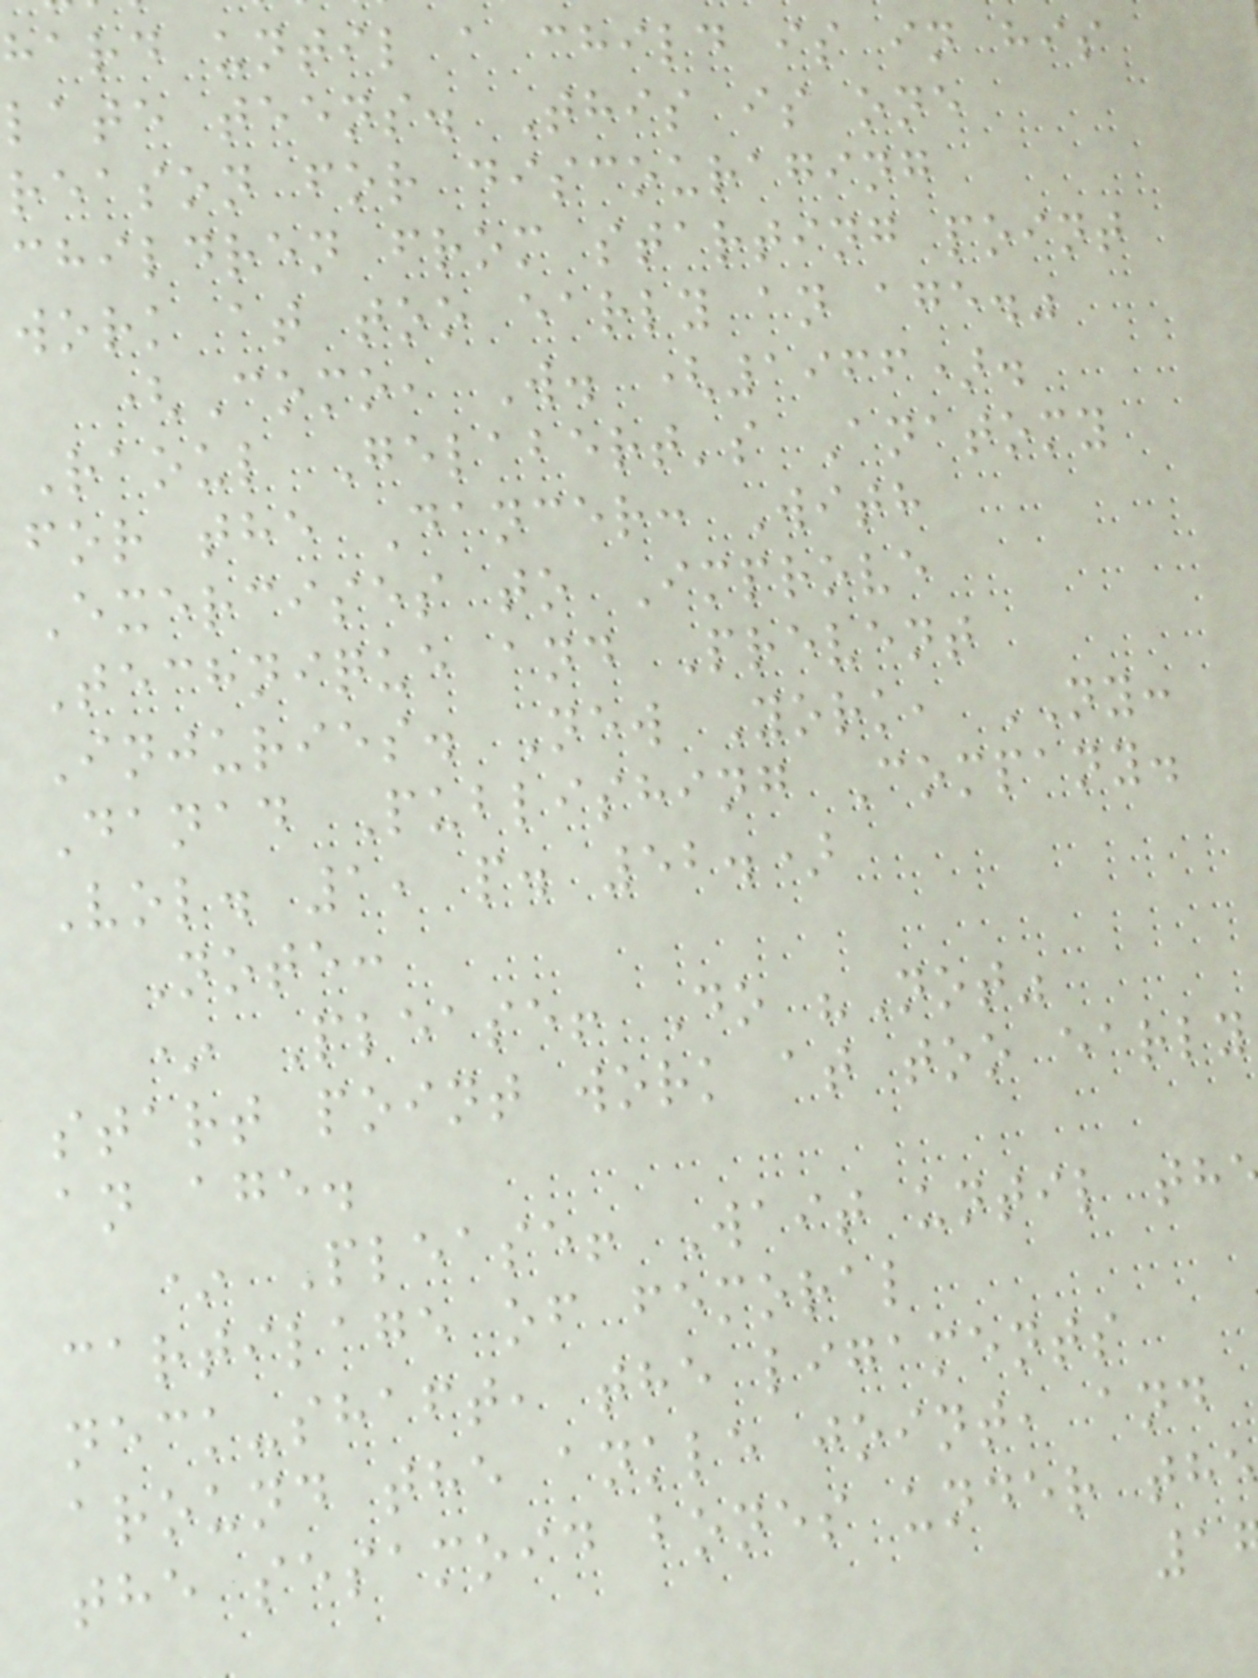hard until a child is in his
late teens. This is one
reason for discouraging
children from starting point
work at too early an age."
(Como, W. (1966).
Raoul Gelabert's Anatomy
for the Dancer: With
Exercises to Improve
Technique and Prevent
Injuries. New York, NY:
Danad Publishing Company.
Vol. 1, p. 52.)
Note:
* Please! Do "Not"
start point work at too early
an age.
* Please! Wait until th
cartilage of femoral
neck-shaft, the ligaments
around the ankle joint, and
the sesamoid bones under the
